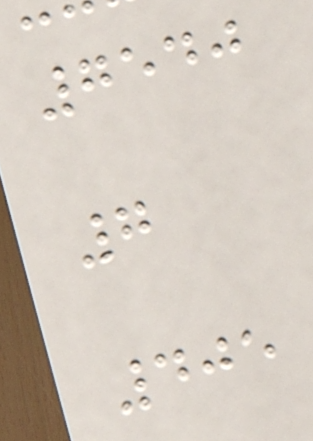7540
7
405
